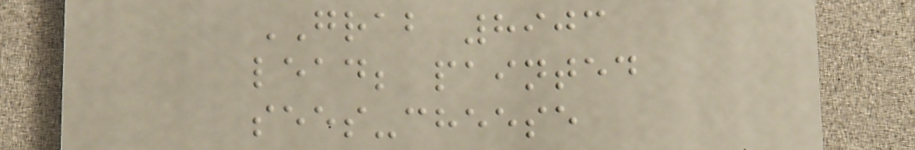GRAB 8903
lead; painted
sees-cheese
